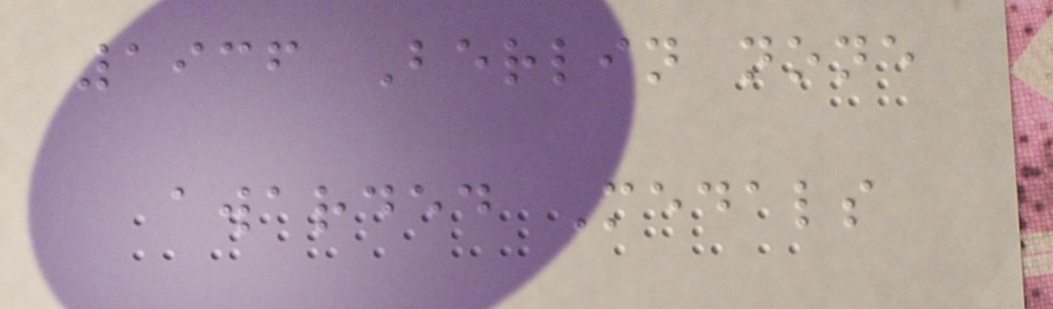1936 Berlin none
awarded Medals
